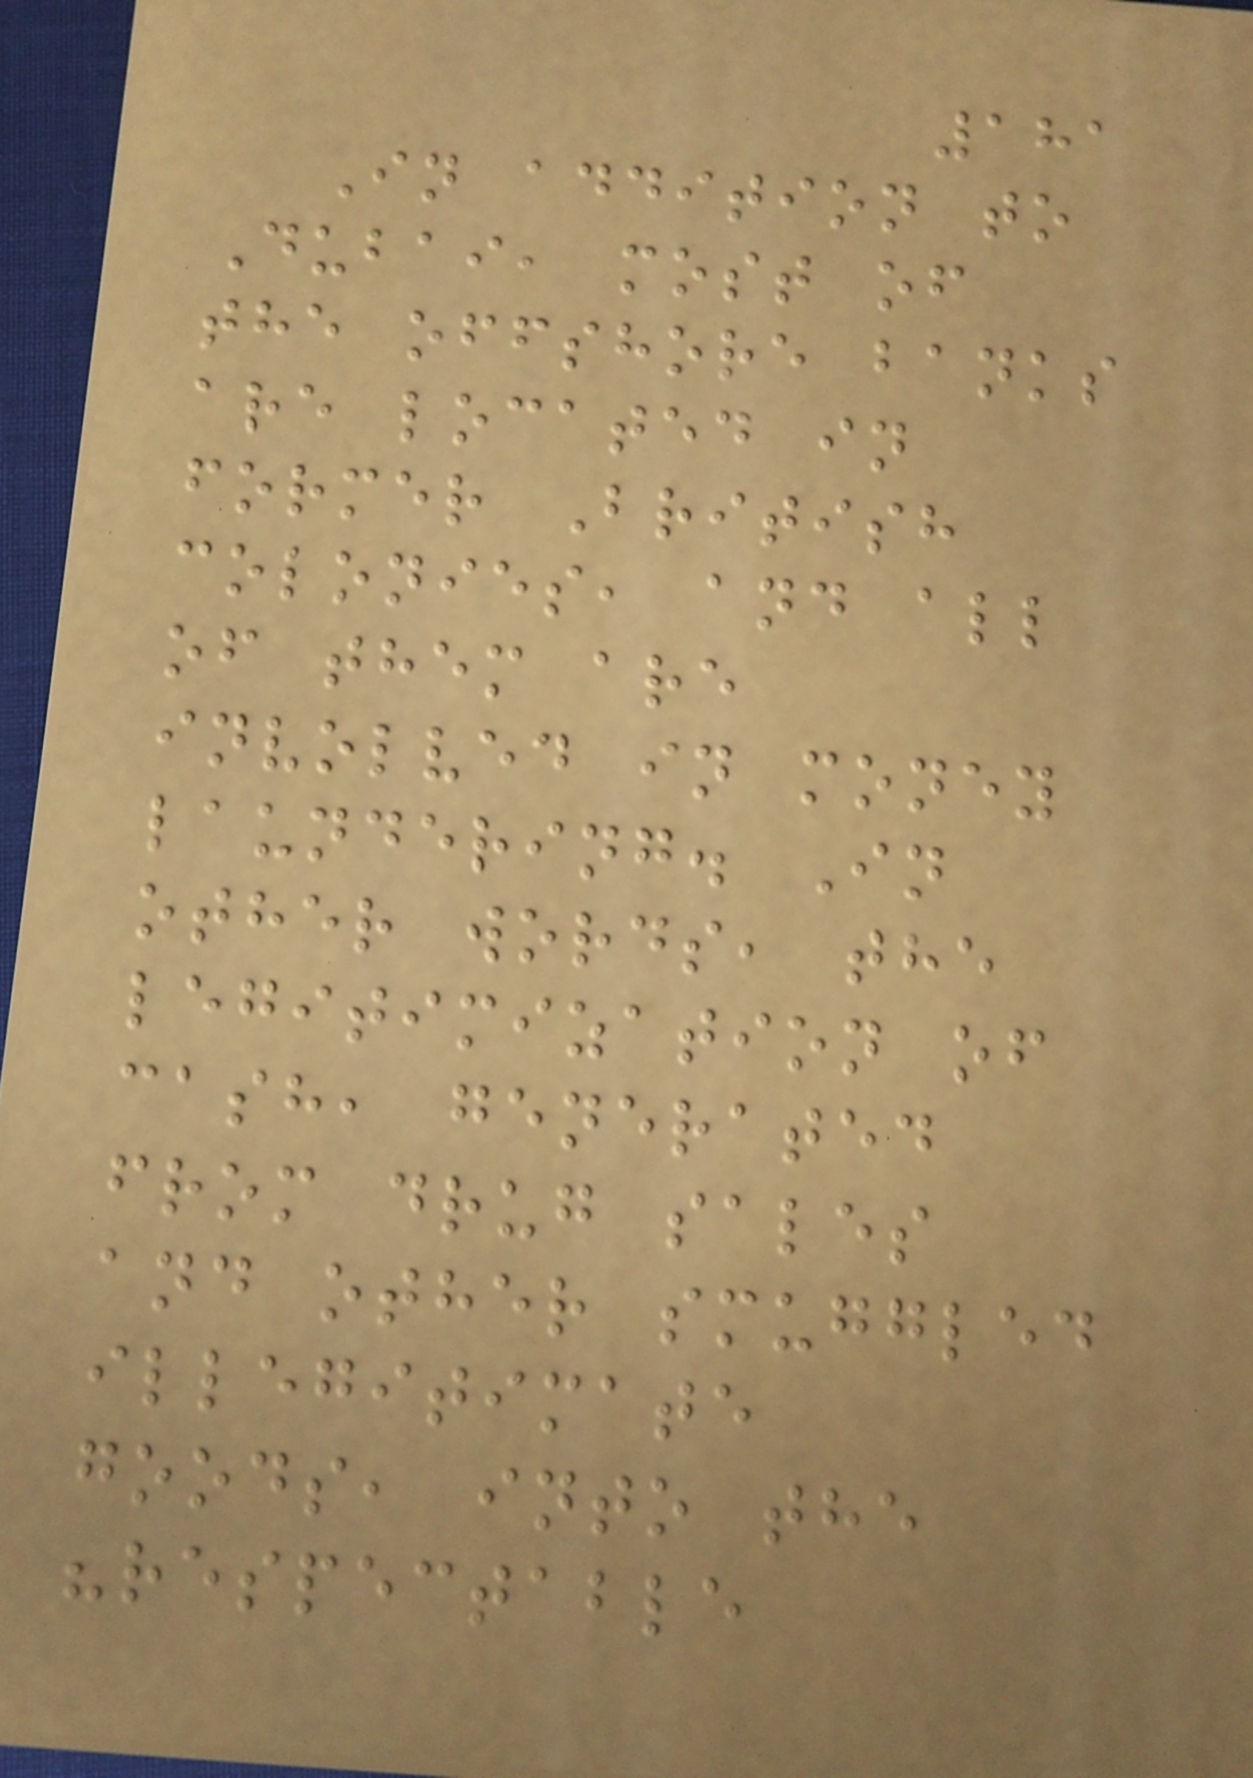181
In addition to
Dubai, most of
the offshore banks
are located in
former British
colonies, and all
of them are
involved in money
laundering. In
other words, the
legitimization of
cash, generated
from drug sales
and other smuggled
illegitimate
goods, into the
"respectable
